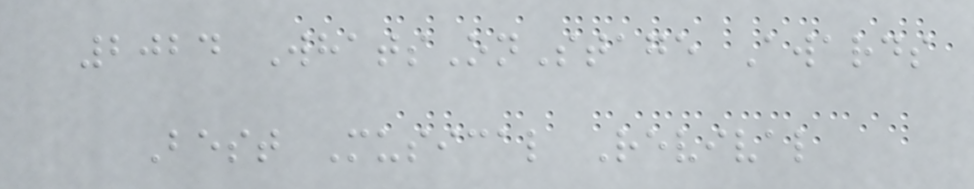2024 WhatsOnStage Awards
Best Musical Revival
